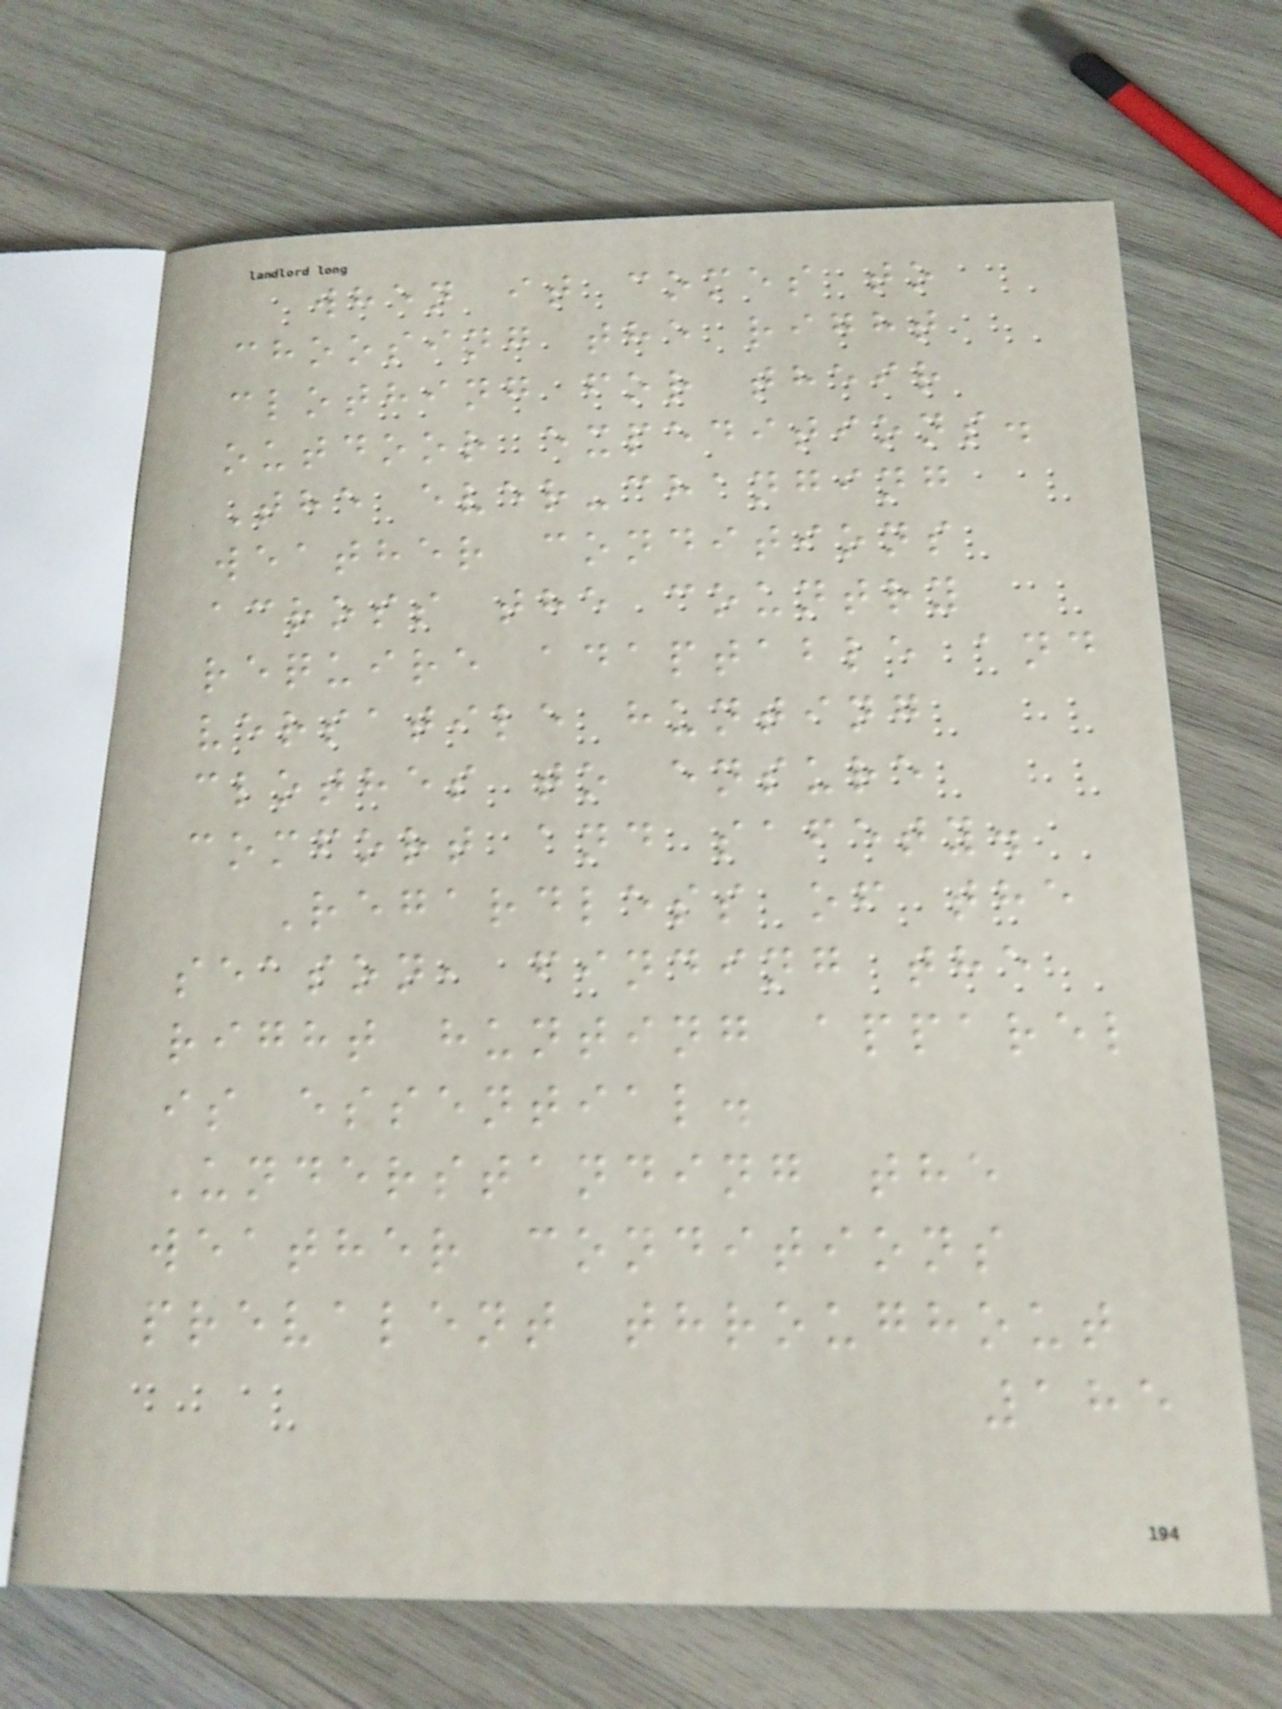when it comes to
choosing the right
clothing for their
outdoor expeditions.
The ever-changing
weather conditions
across the country
require adaptable and
versatile hunting
clothes to ensure
comfort and safety.
Regardless of the
season, finding the
right hunting apparel
is essential.
Understanding the
weather conditions
prevalent throughout
185
